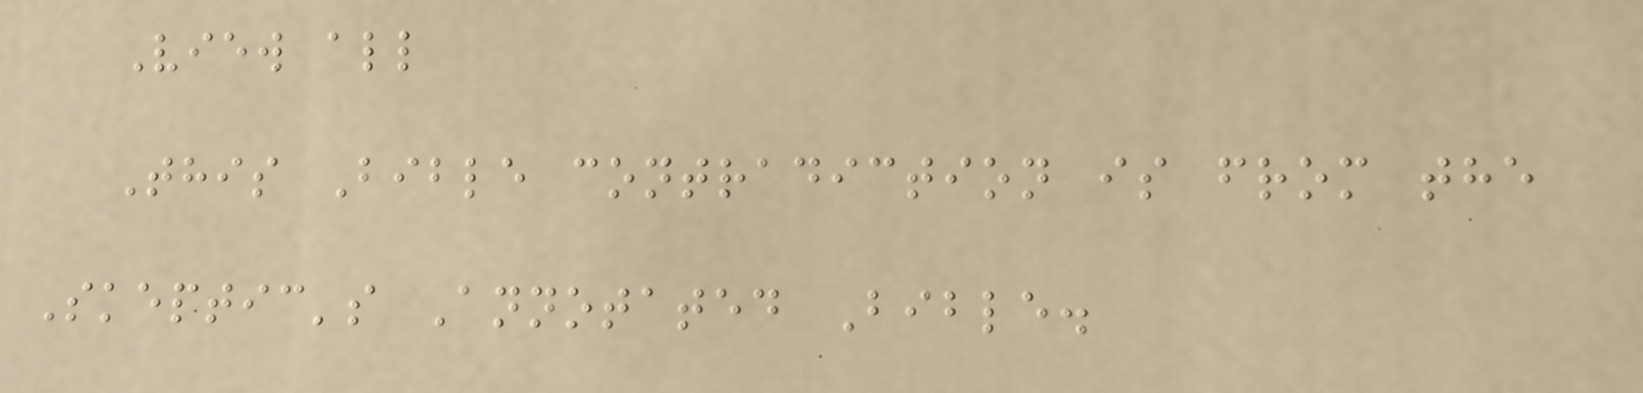View all
This Bible contradiction is from the
Skeptic's Annotated Bible.
